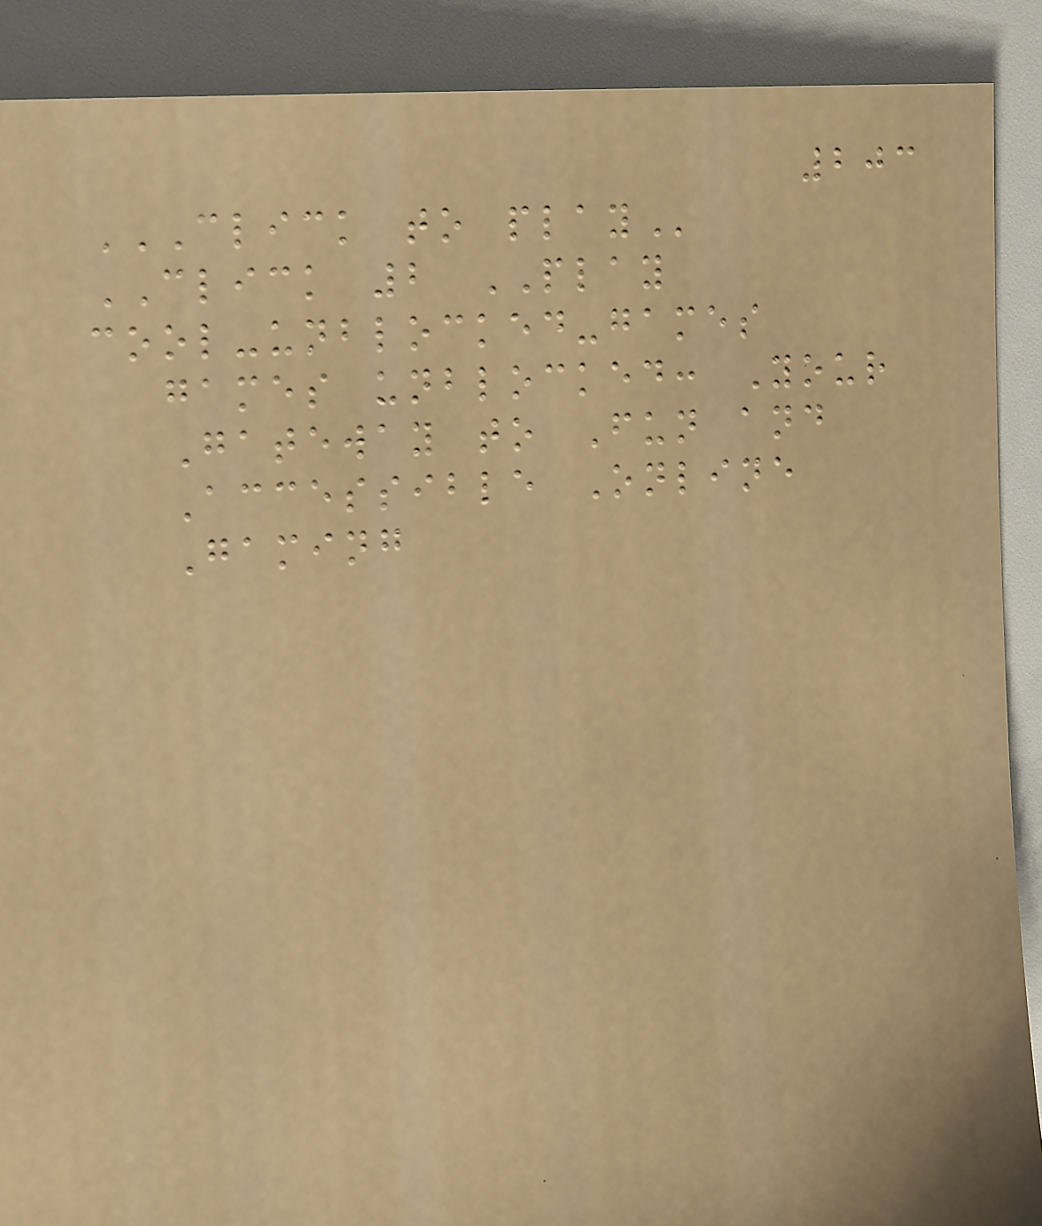203
CLICK TO PLAY
CLICK 2 PLAY
cool-unblocked-games
games unblocked: Your
Gateway to Fun and
Accessible Online
Gaming
